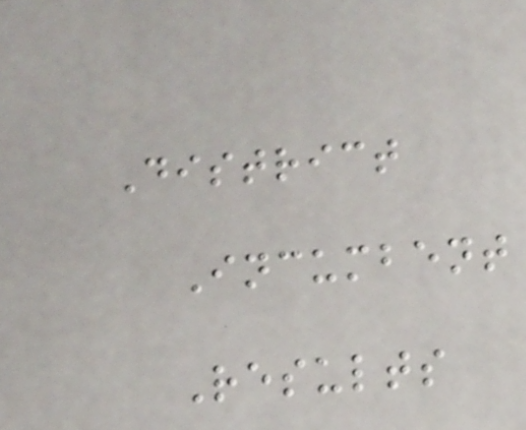District
Incumbent
Results
